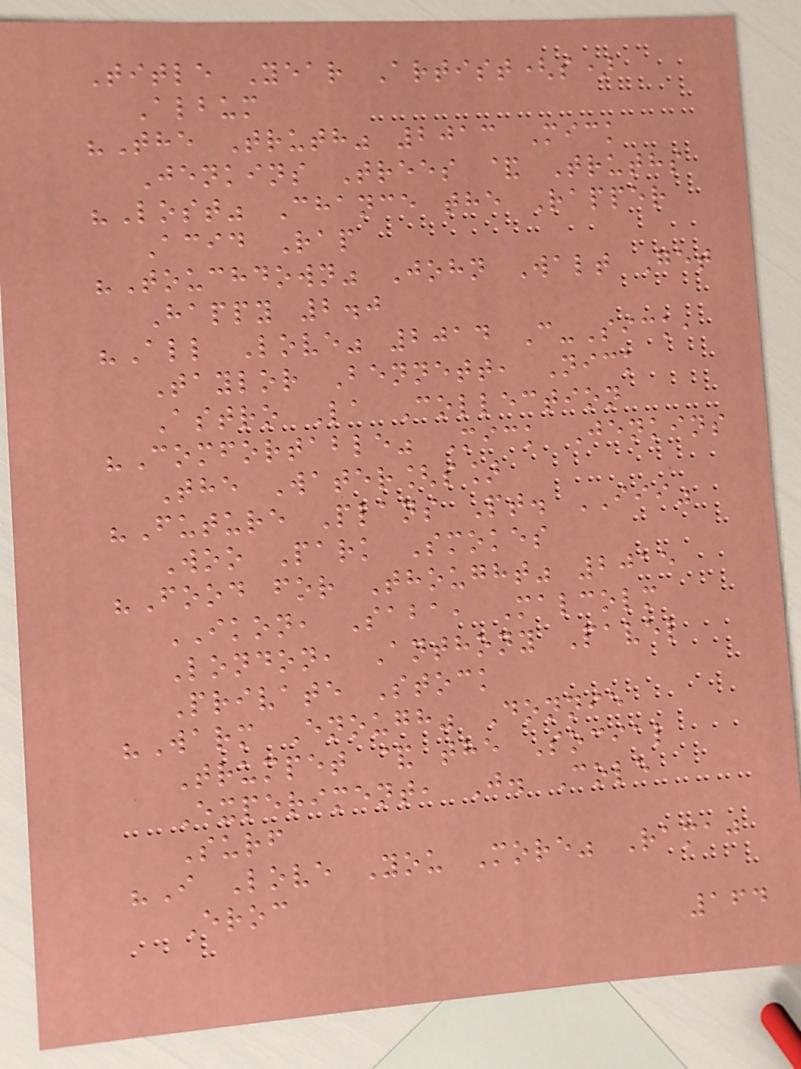Title Year Artist(s)
Album
"The Truth" 2013 Mick
Jenkins Trees & Truths
"Lost" Chance the Rapper
Acid Rap
"Touchdown" John Walt Get
Happy 2.0
"All Love" 2014 C-Sick,
Taylor Bennett, Nick
Astro La Collection
"Comfortable" Mick Jenkins
The Water[s]
"Future Plans Pt. III"
Woo Park Smokes
"Food for Thought" 2015
IKON, Saba, Malcolm
London, Anthony Pavel
Private Stock
"Warm Enough" Donnie
Trumpet & the Social
Experiment, J. Cole
Surf
"I Love You More" Ramaj
Eroc
164
